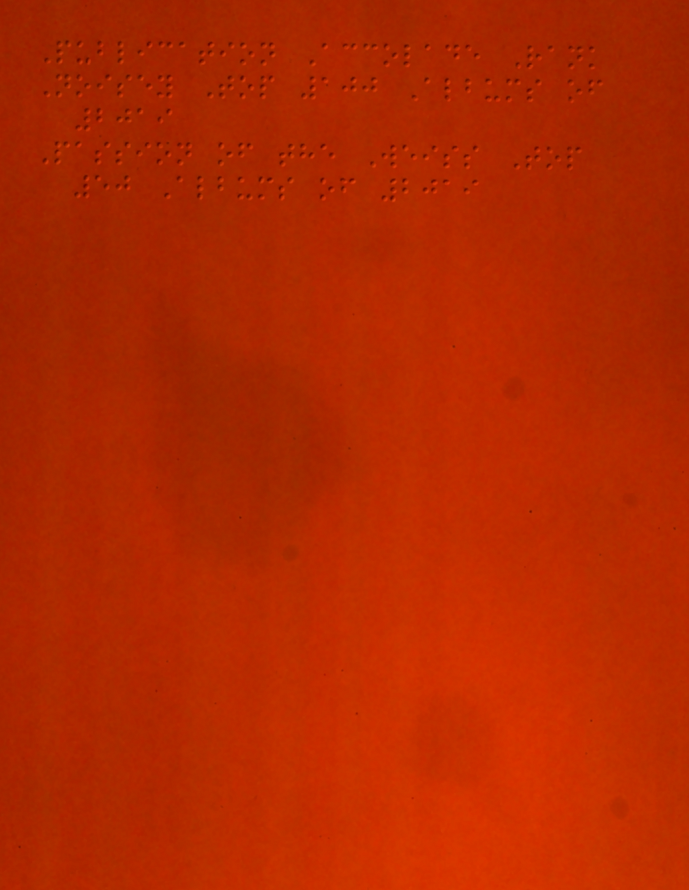Publication Accolade Rank
Noisey Top 100 Albums of
2019
Passion of the Weiss Top
50 Albums of 2019
